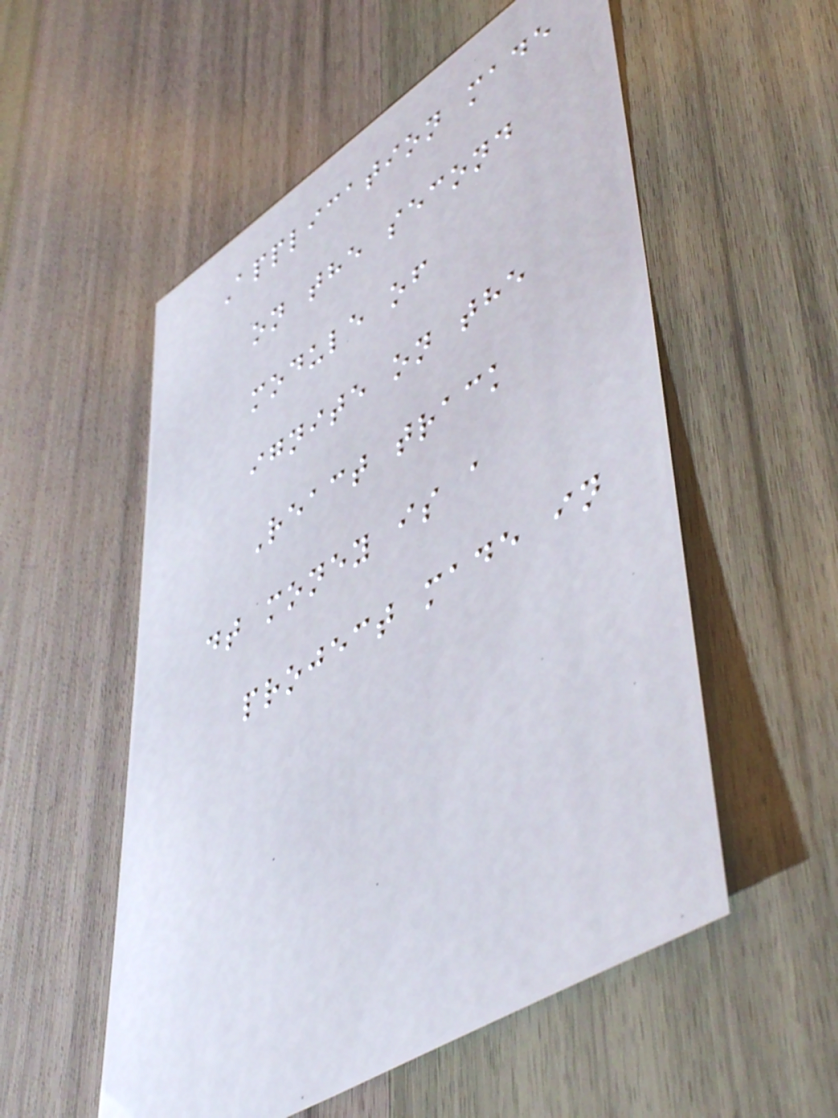Application made
on the second
module of
ignite on the
React track
dt money is a
project made in
